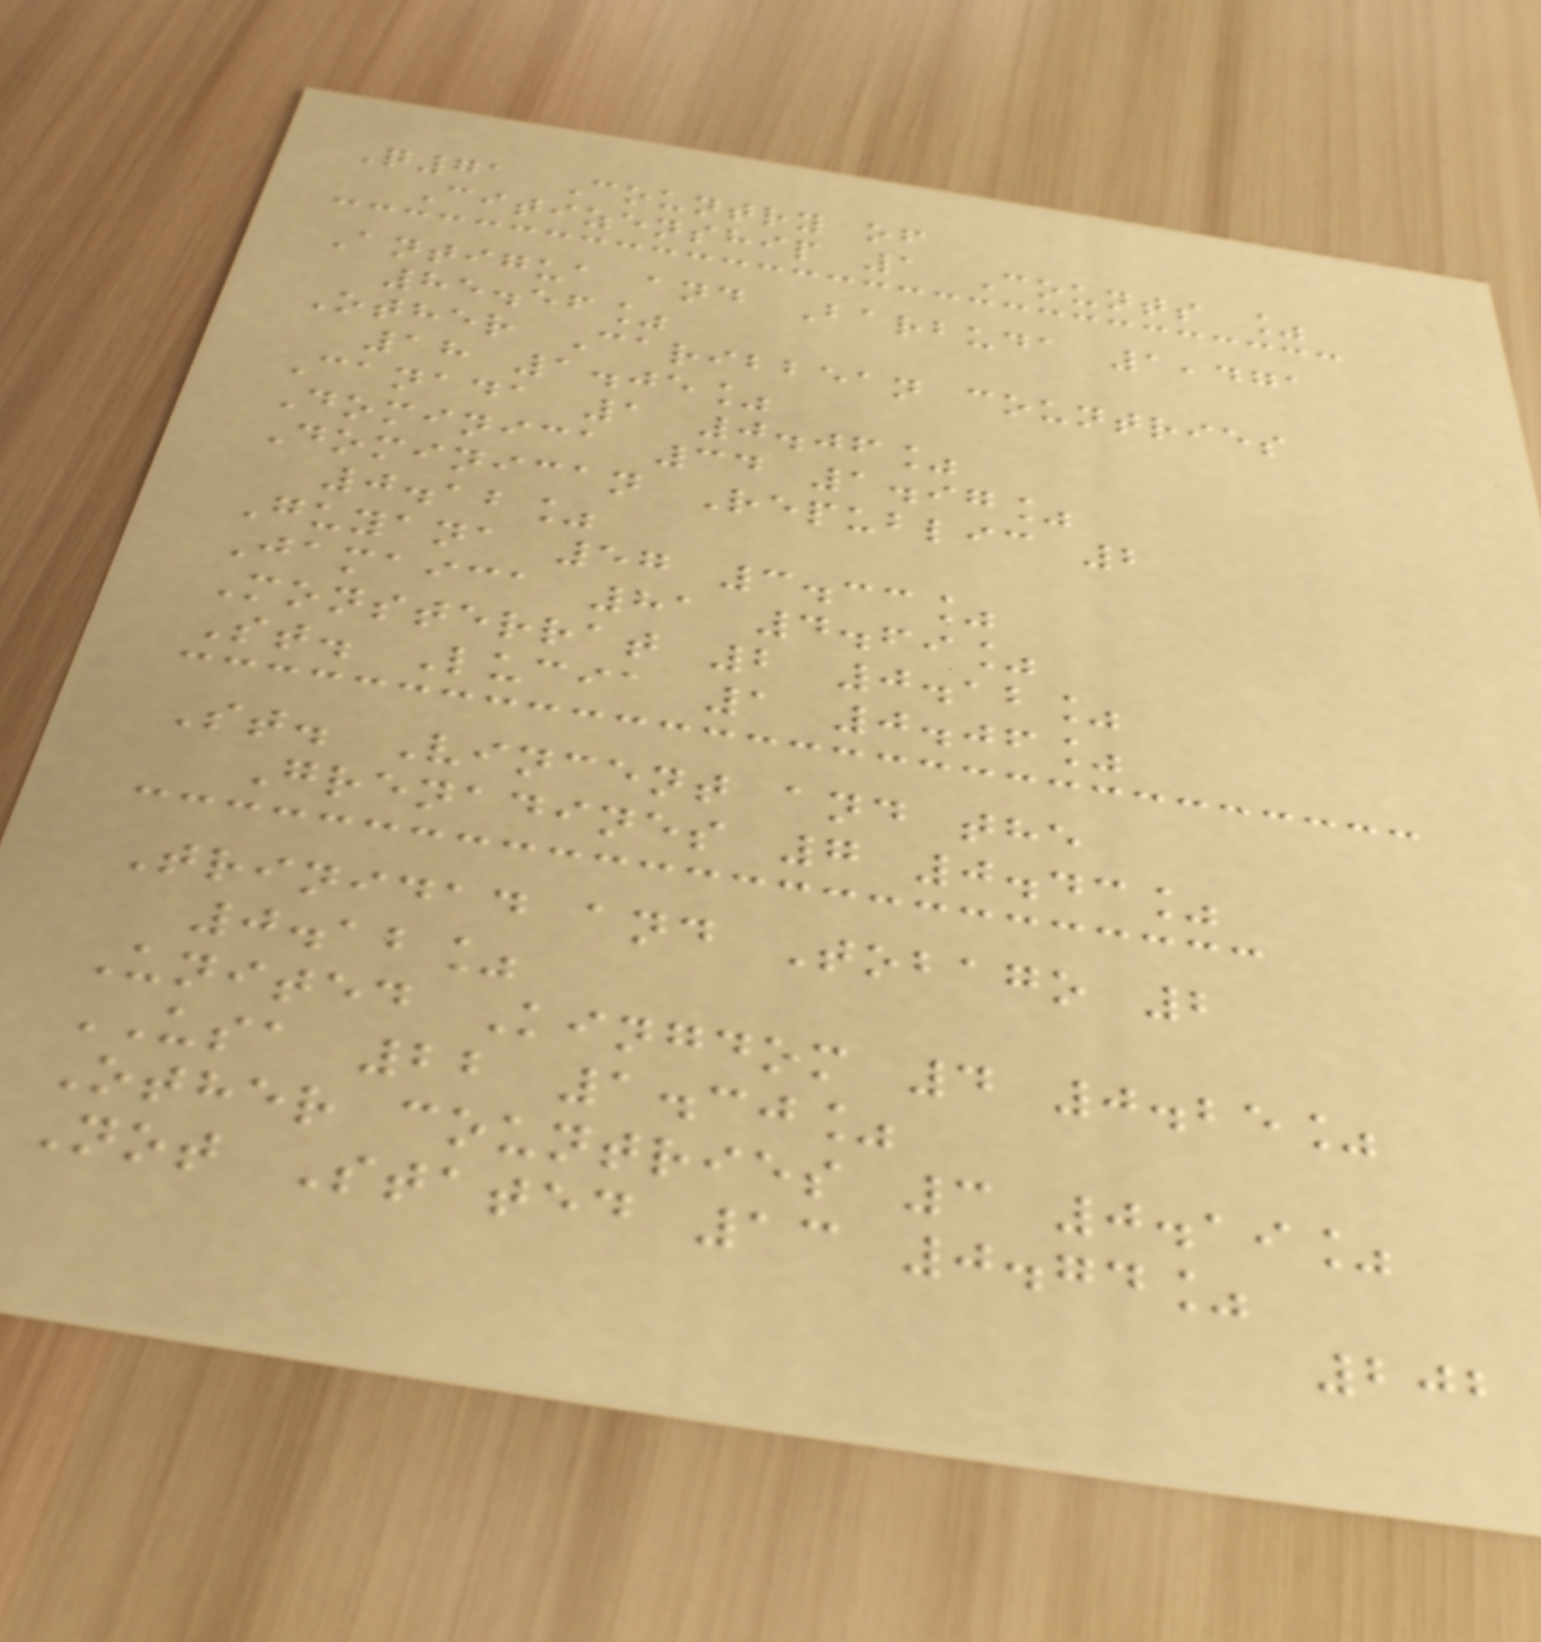Q71 Country of
Citizenship 1 Counts %
Antigua and Barbuda 1,471
85.56%
Other Caribbean countries
18 1.05%
Canada 1 0.06%
Dominica 34 1.97%
Dominican Republic 2
0.12%
Guyana 57 3.33%
Jamaica 81 4.69%
Monsterrat 2 0.12%
St. Lucia 1 0.06%
St. Vincent and the
Grenadines 7 0.43%
Trinidad and Tobago 2
0.12%
United Kingdom 4 0.25%
USA 22 1.30%
Other countries 3 0.19%
Not Stated 13 0.74%
202
